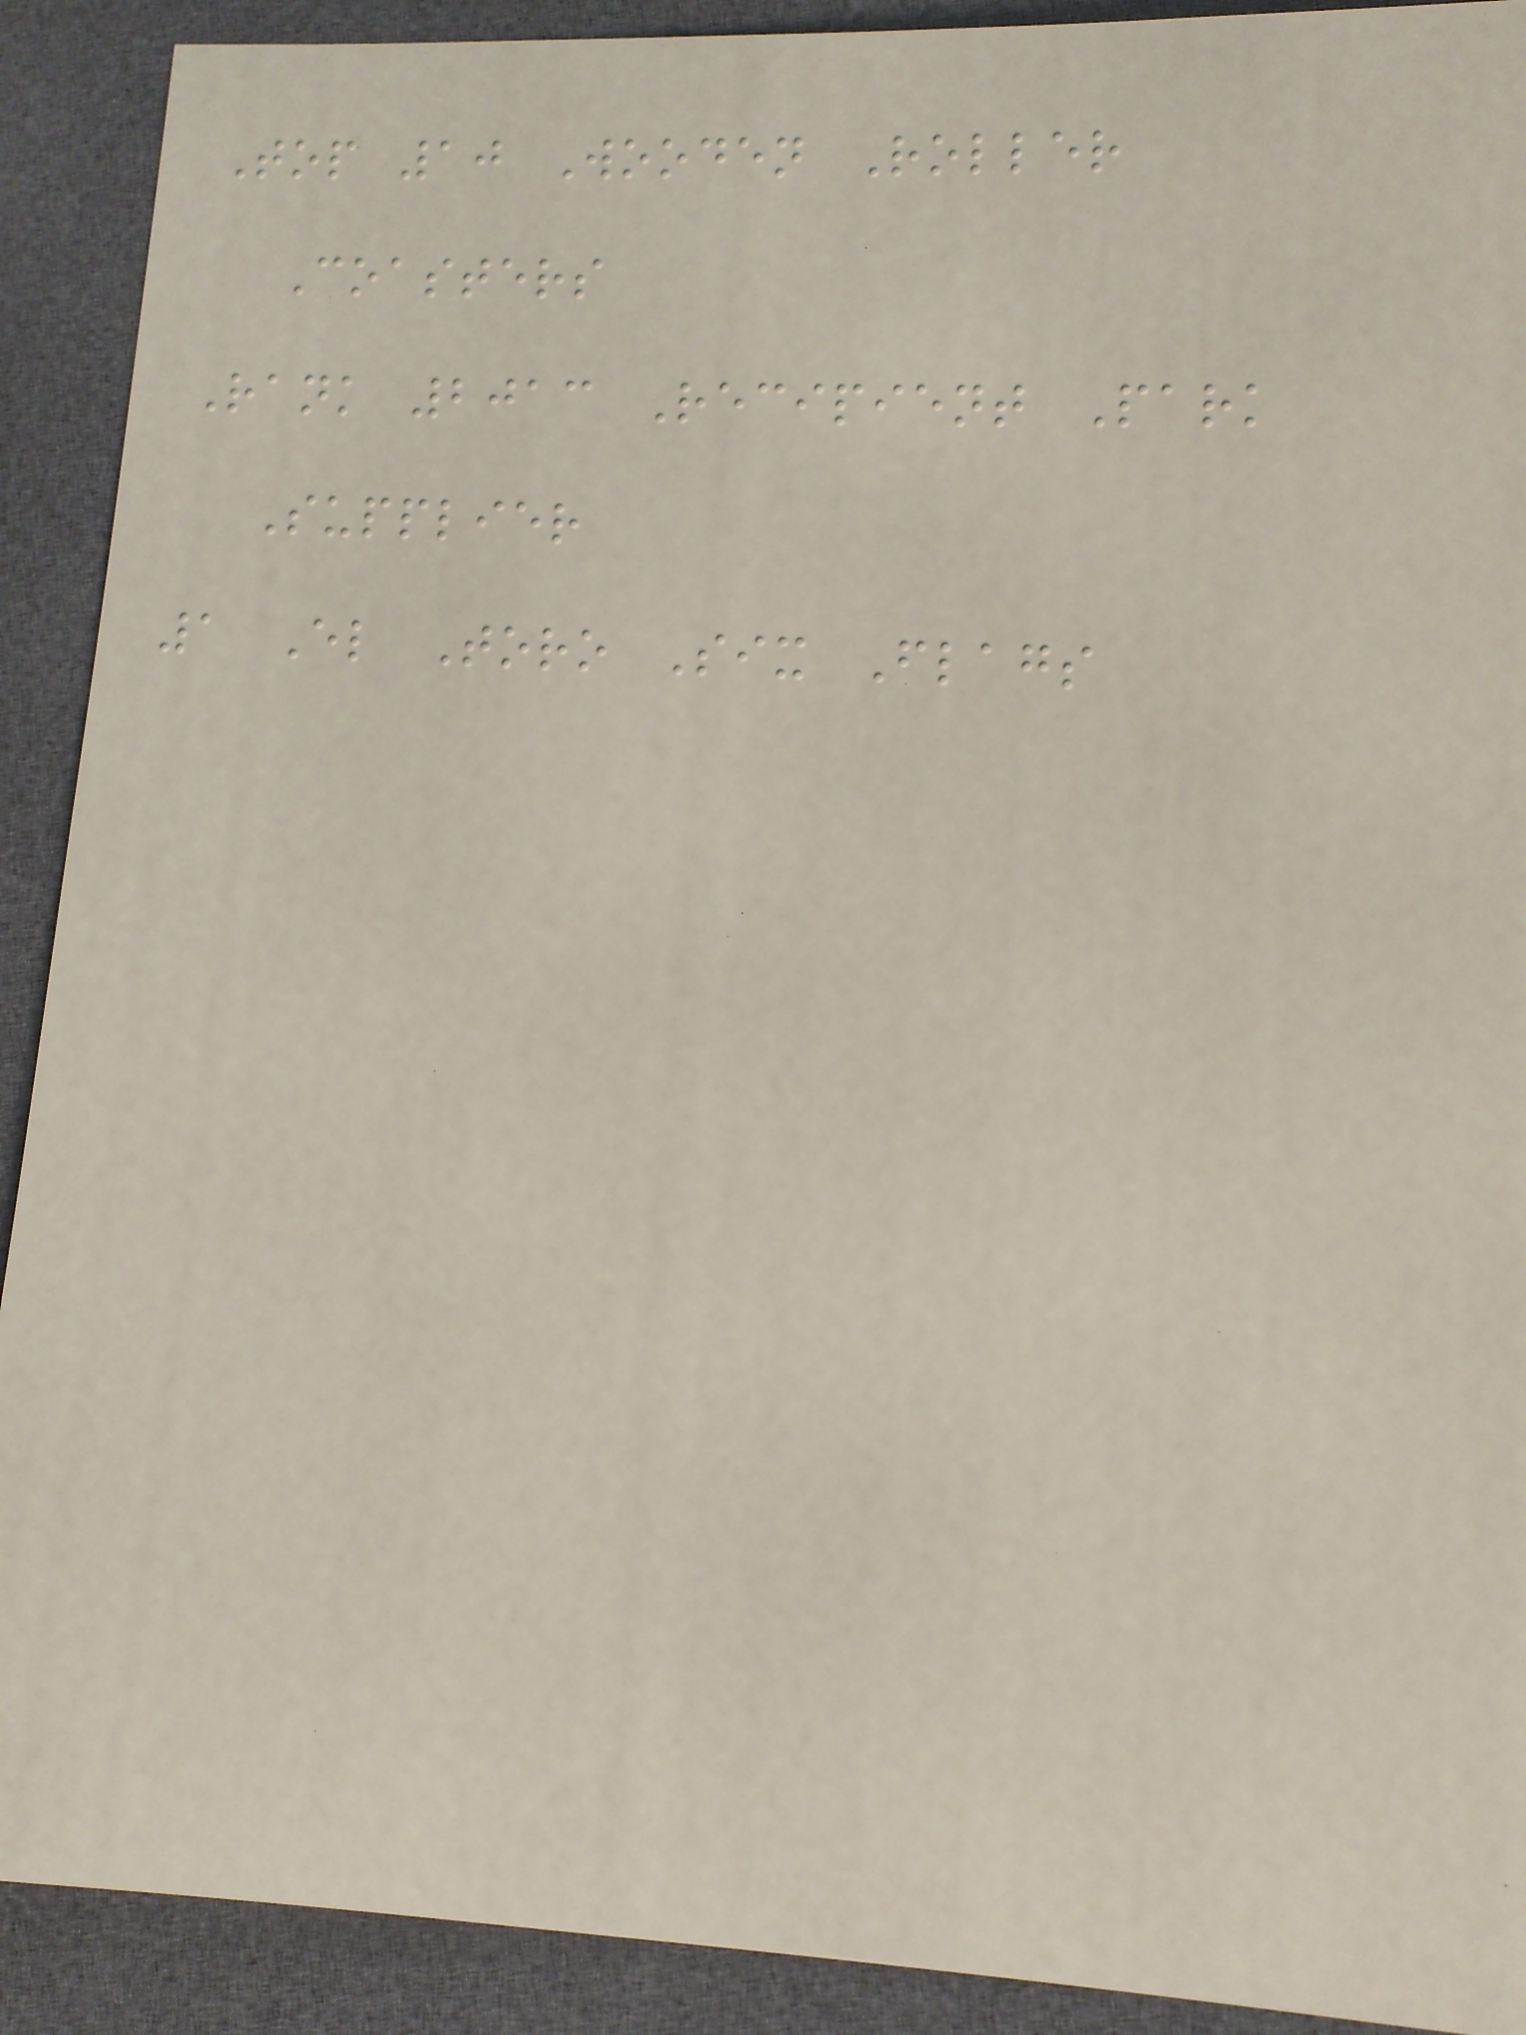Top 10 Wooden Roller
Coasters
Rank 2013 Recipient Park
Supplier
1 El Toro Six Flags
